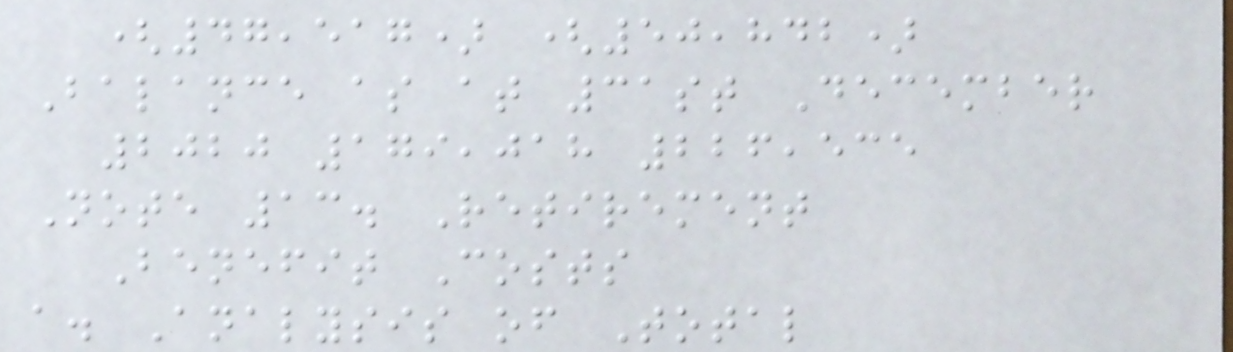(47,517) (50,842)
Balance as at 31st December
2020 179,018 226,535
Note 13. Retirement
Benefit Costs
a. Analysis of Total
